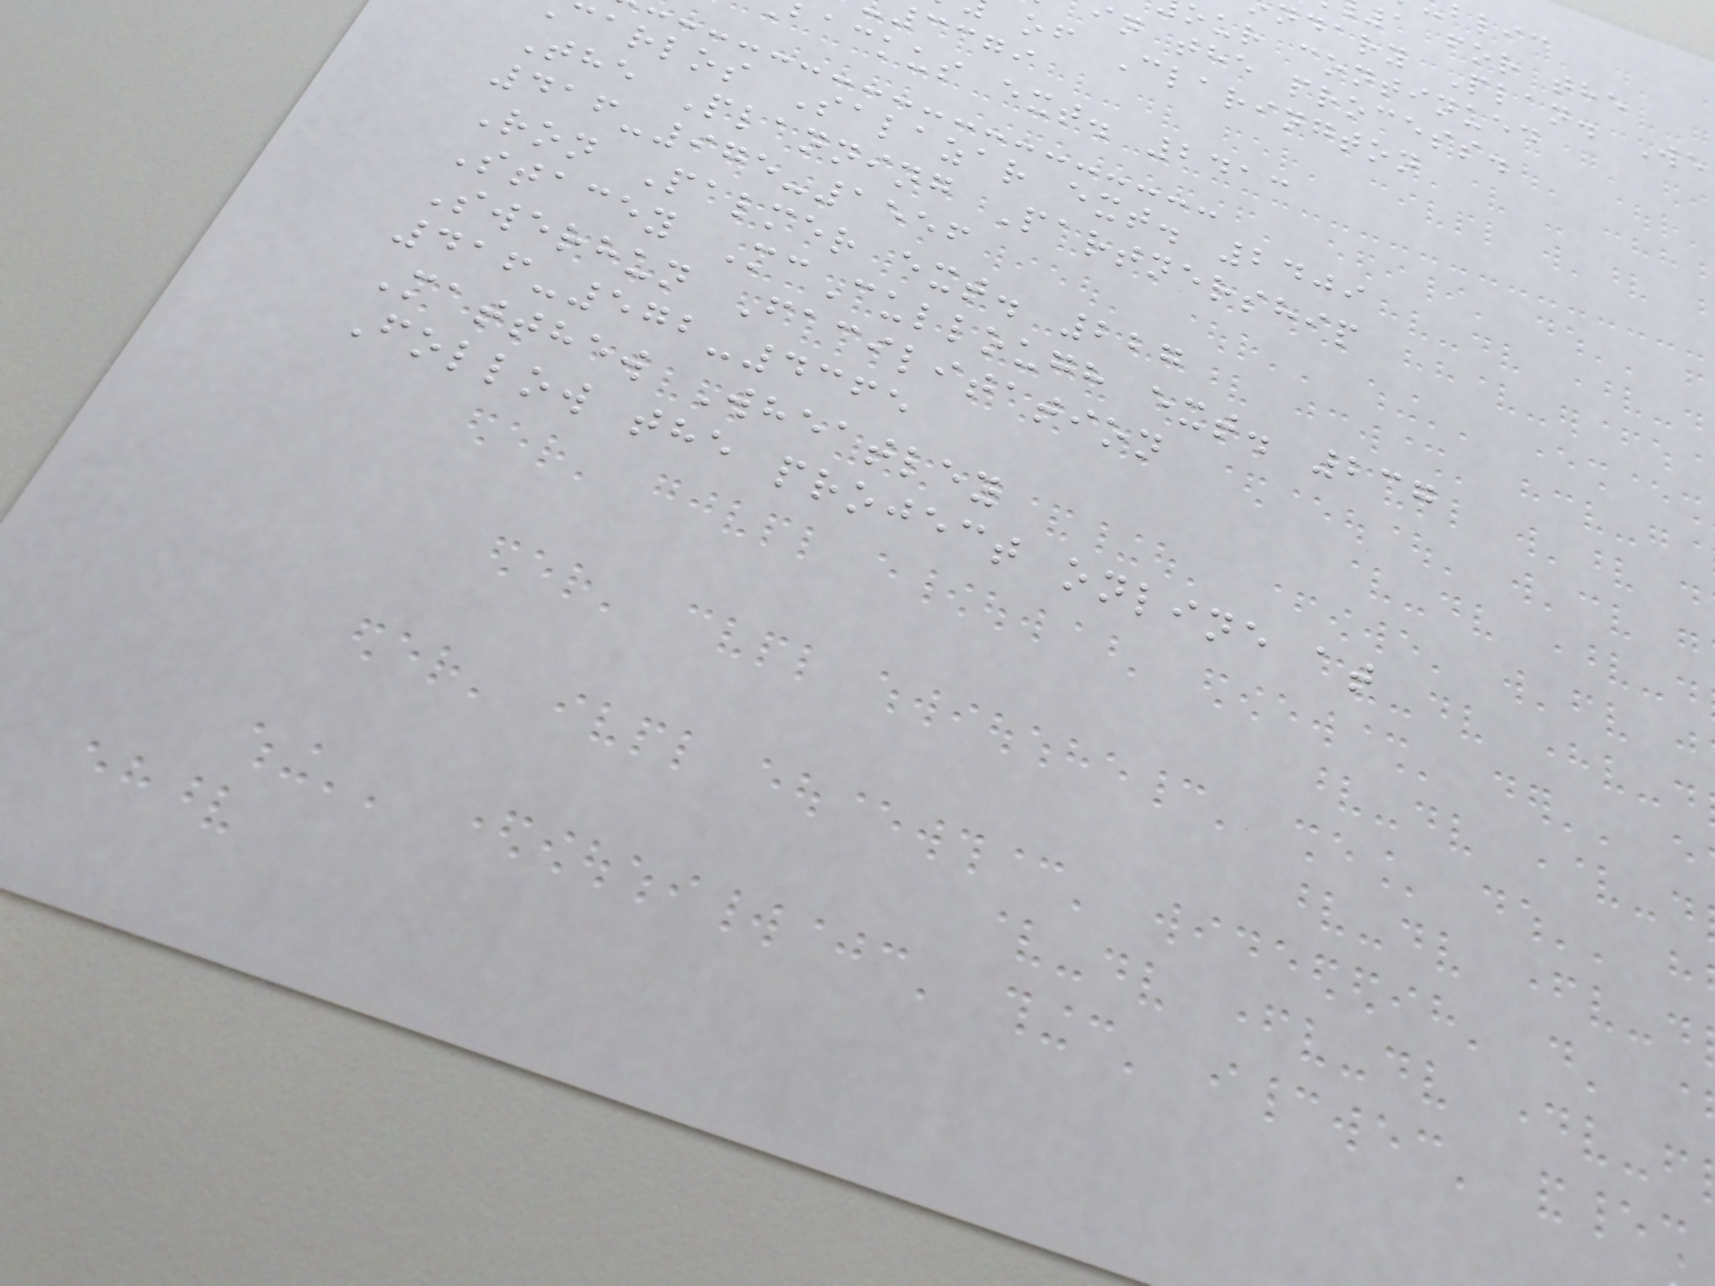1 for the
ndary Plan. We
our continued
in the process.
of Clarington
3379
backus ext. 2413
carlos Salazar ext. 2409
The Planning Partnership
416-975-1556
Ron Palmer ext. 227
Stacey McCullough ext. 237
Swerhun Facilitation
416-572-4365
Matthew Wheatley
Follow the project online at
